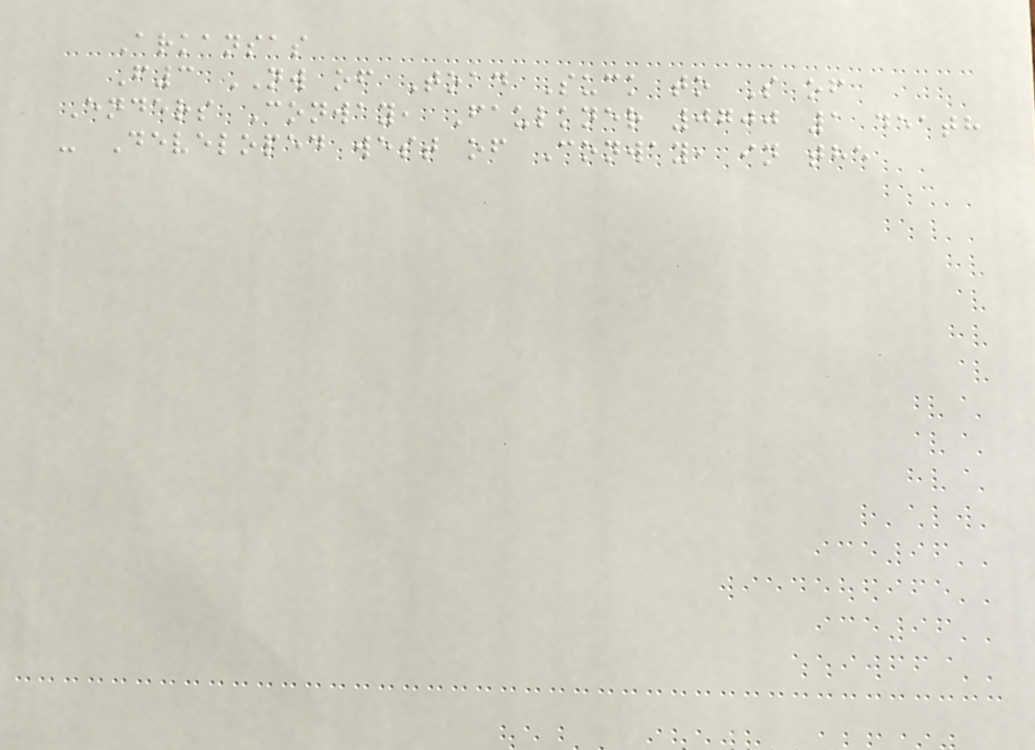Arkansas
F3 NW of Toad Suck to S of
Enders Conway, Faulkner 0700 1 death
- Developed west of Conway, in the
